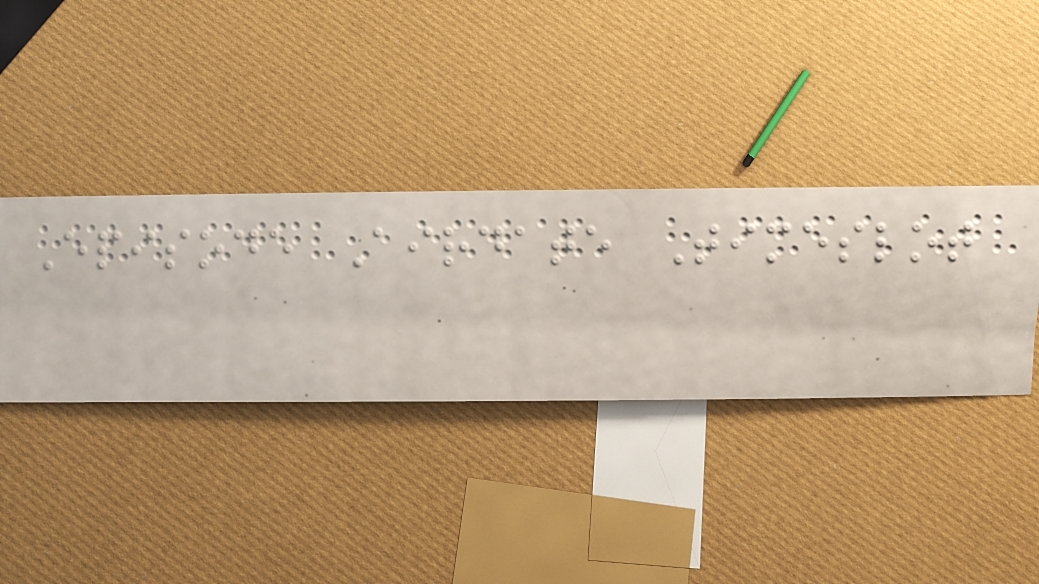Episode Airdate Timeslot
